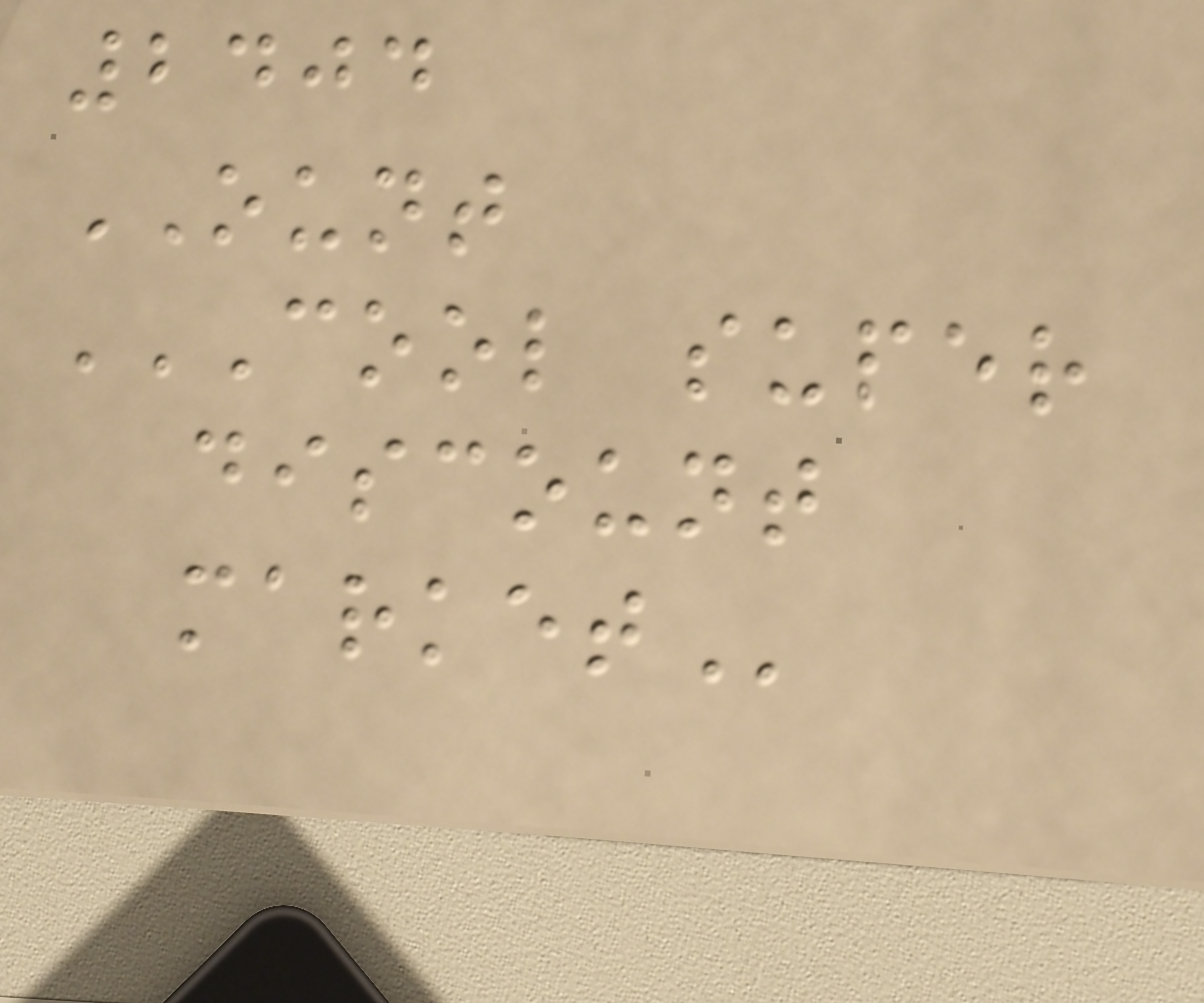2404
OUNT
COOL SUPER
DISCOUNT
MARKET
